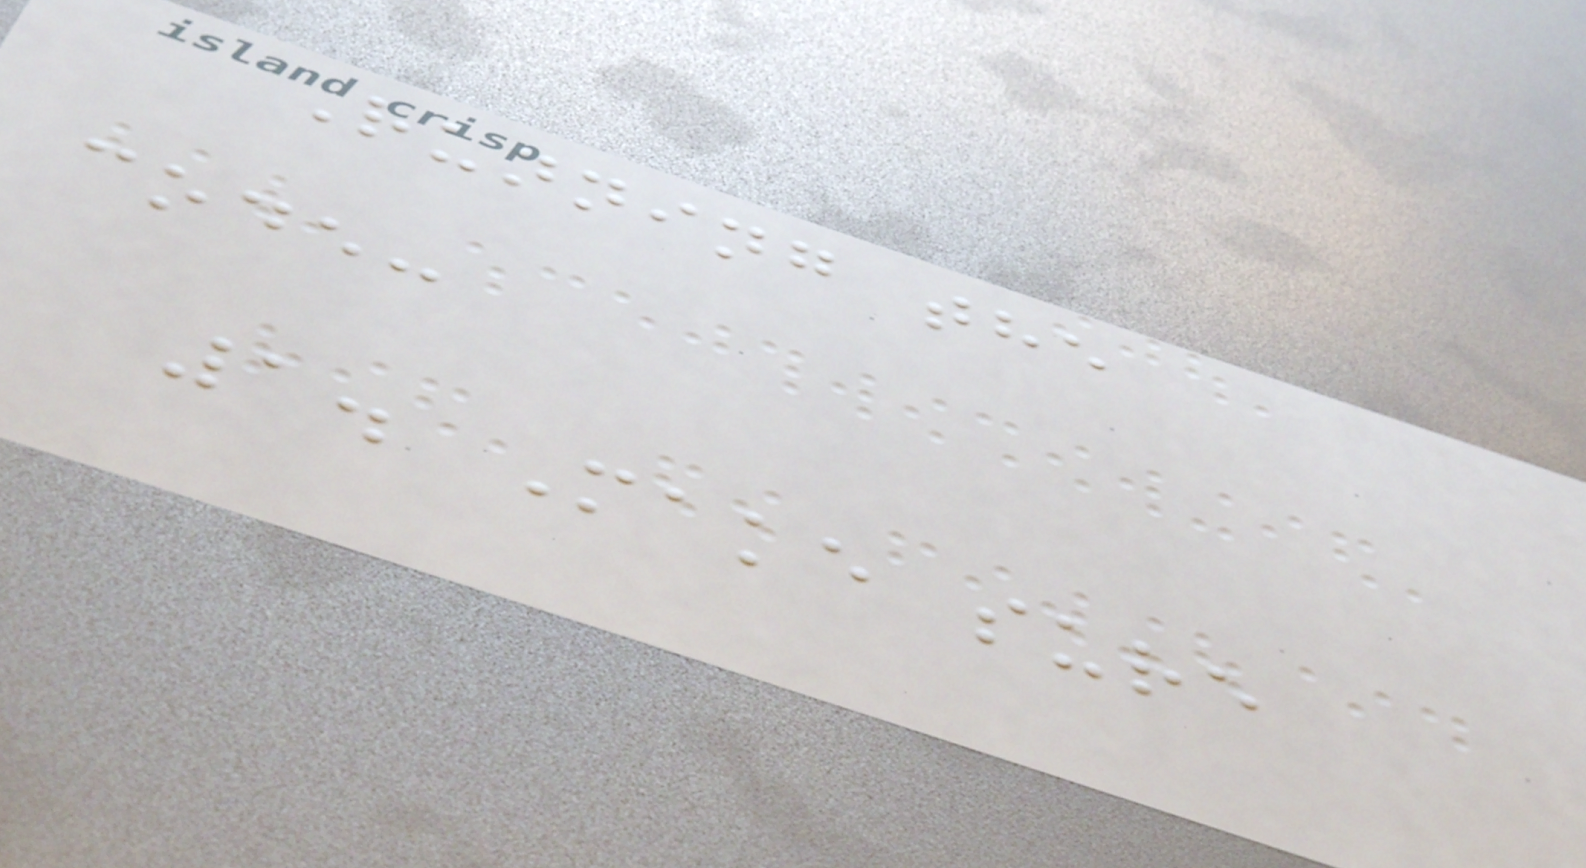Running the
code:
1. Make sure
